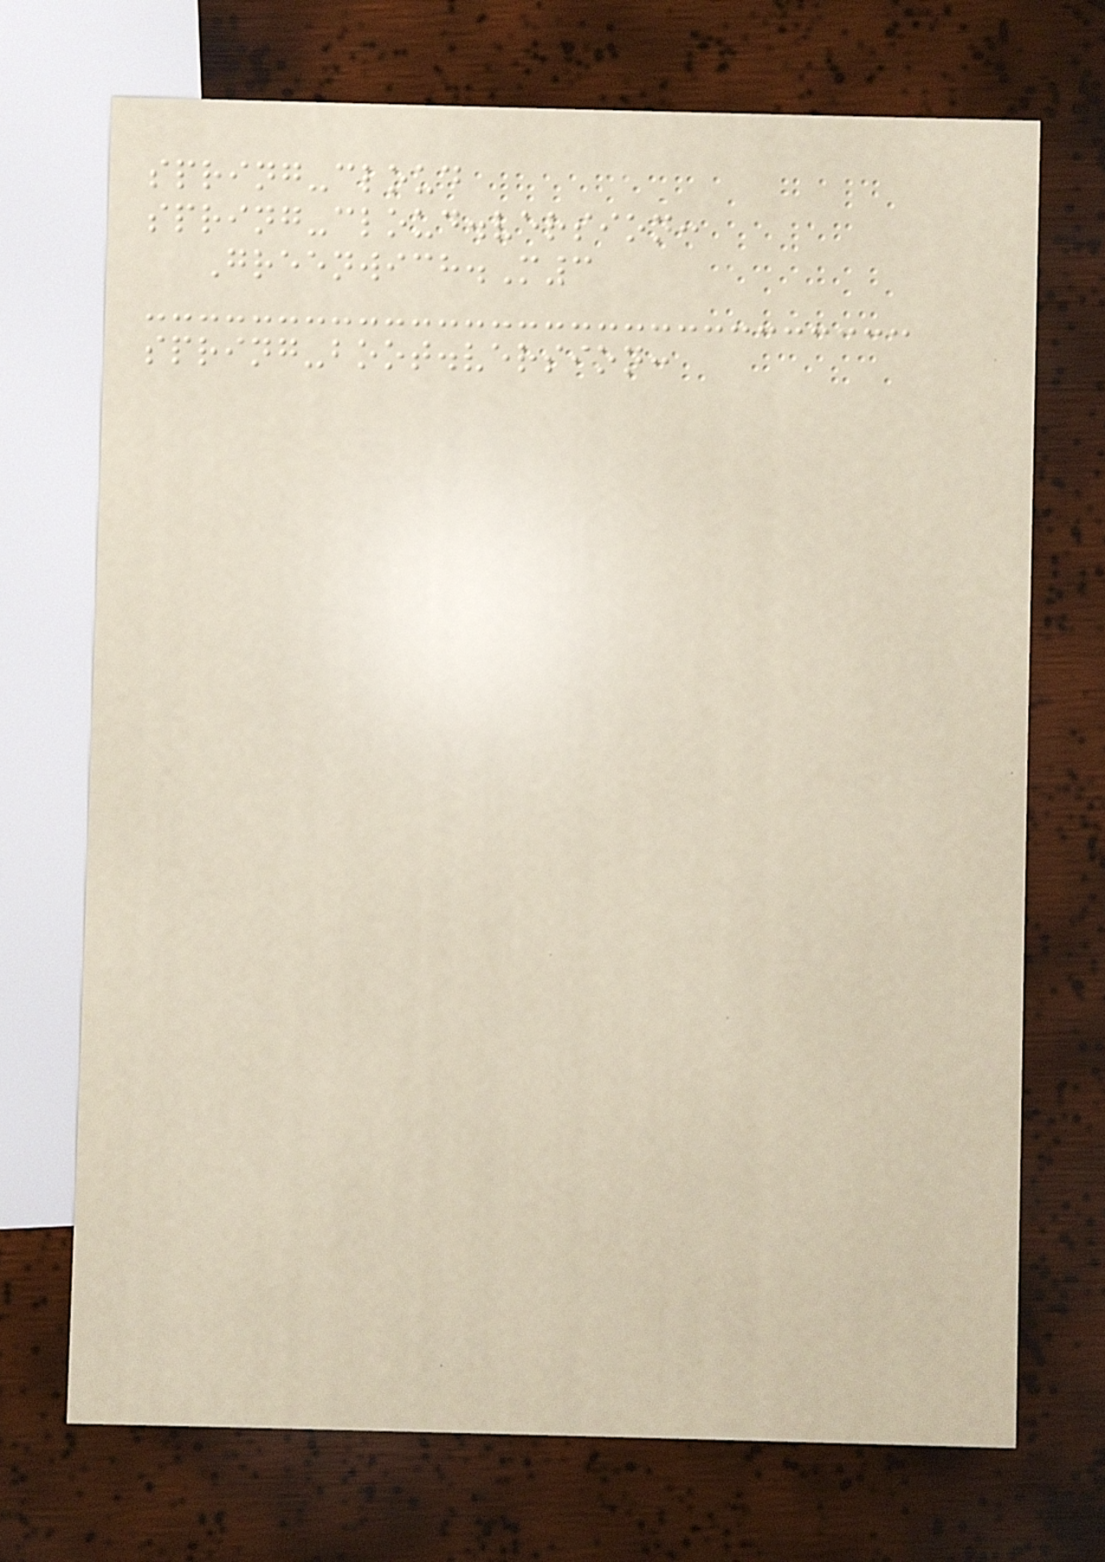spring-cloud
spring-cloud.version:
Greenwich.M3
spring-boot.version:
